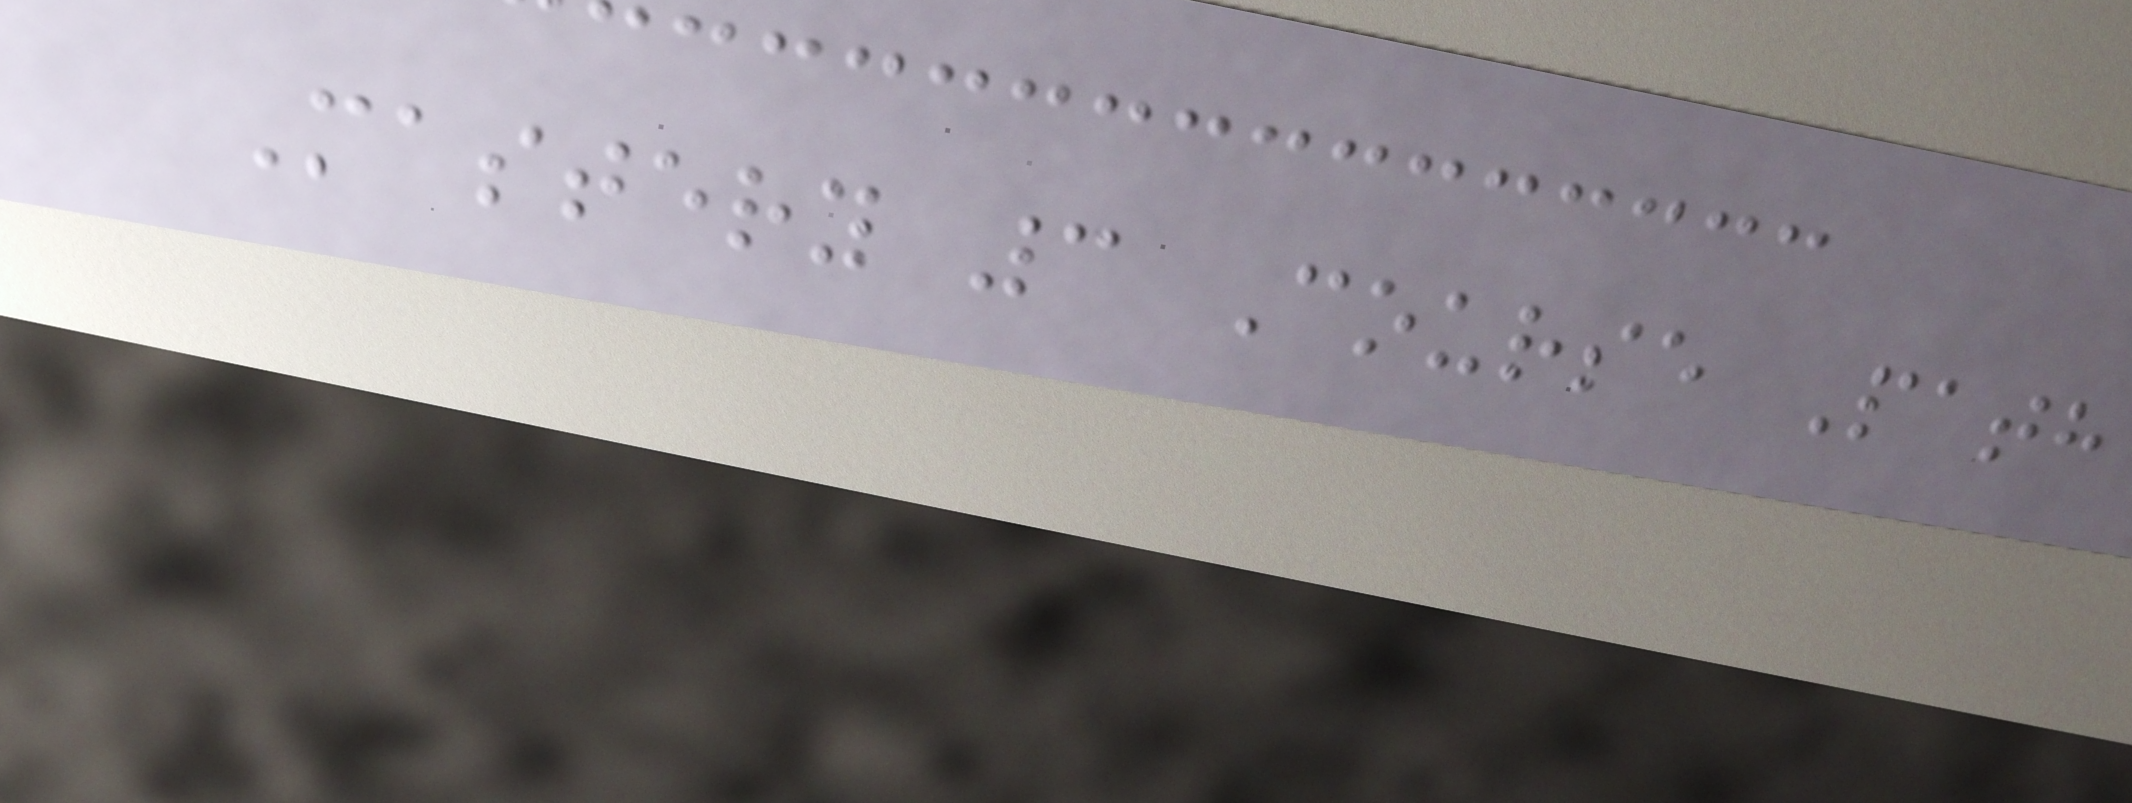Mastery 3 Course Path
